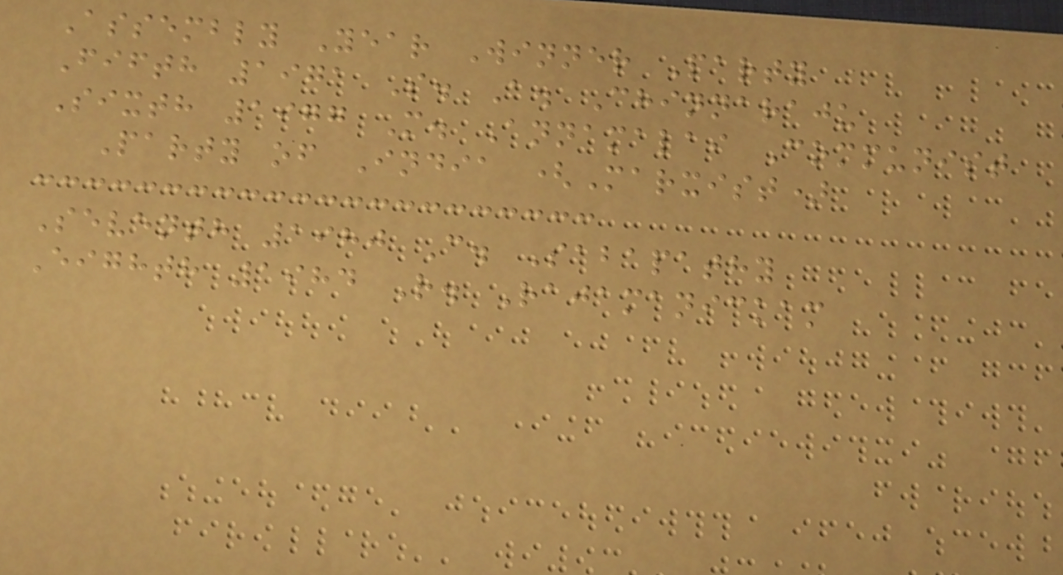Assembly Year Winner Party
Fifth 1971 S. A. Chinnaraju
Sixth 1977 M. Annamalai Communist
Party of India (Marxist)
Seventh 1980 C. Sabapathy
Eighth 1984 R. Rajamanickam
